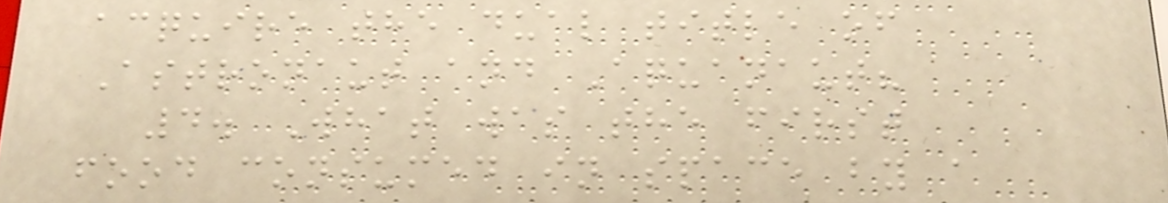acquire the dual title of
Astronaut and Aquanaut?
4. What was the first
food consumed in space by a
